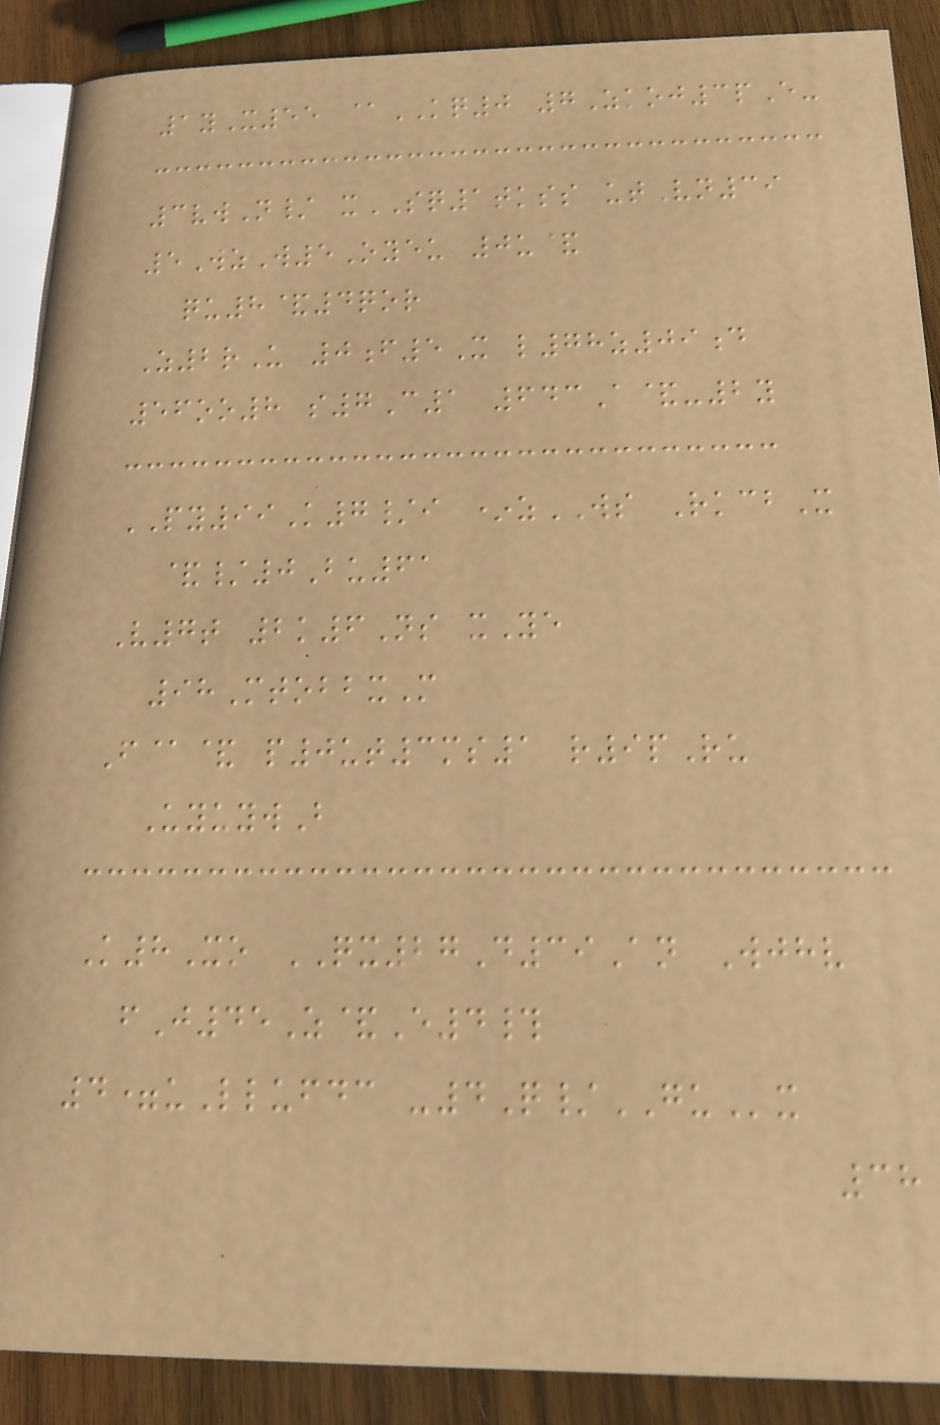1yX55 @KQ0 7Zkoj3pE-
3vwN/ xSQ1tkss utVn39
5WzW5Oyeu 0u&
qu8&4qor
Z2rU 0f5X l78z09d
56oo8 s7C1 643A&-2y
PY99K7/i *zWS RkcbX
&/0Bu61
V7t 2k6Ns xYe
98MtobbxM
F@& p0ut3ms1 r9pRu
UyuywB
K8Xo QX27D39An Wjhv
fJ45Z&E4#
4=uLlufdc -4Q/GUx
38
